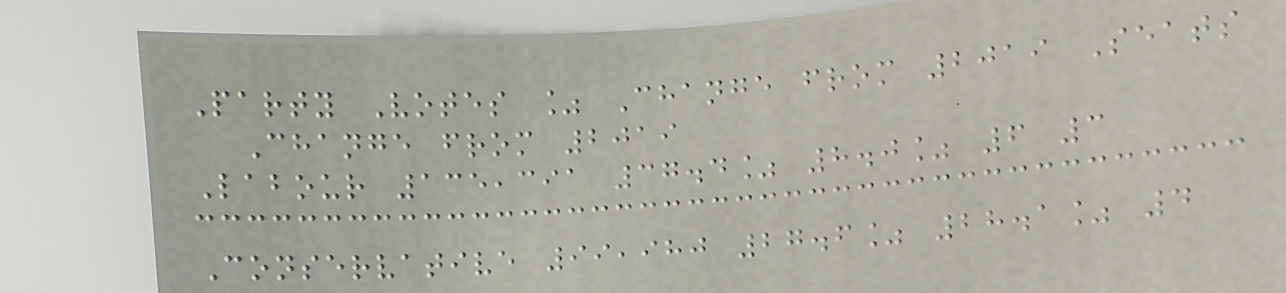Party Votes % Change from 2019 Seats
Change from 2019
Labour 135,391 37.4% 8.0% 6 3
Conservative 99,980 27.6% 28.1% 4
